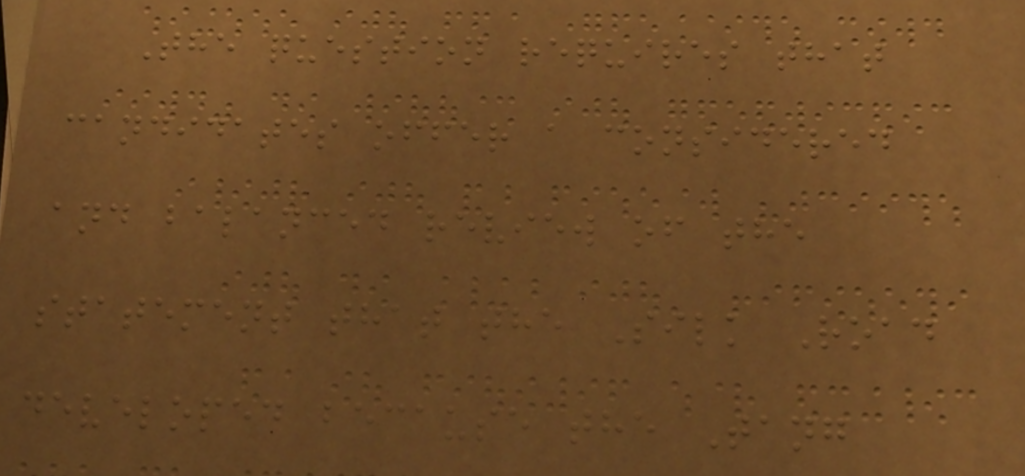The question requires that
candidates offer a considered
and balanced review of the
statement that the Silk Road
developed because the Tang
